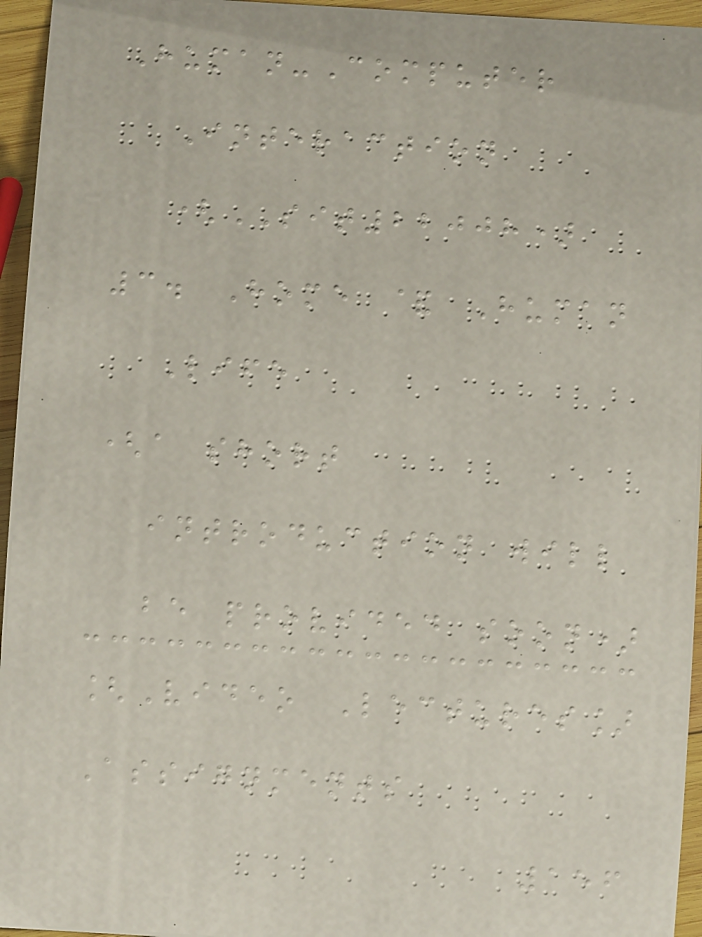Human-Computer
Interaction
(SIT22008)
3. Home & Human
Life
(a short
introduction will
be provided soon)
[Video Lectures]
Assignments
156
